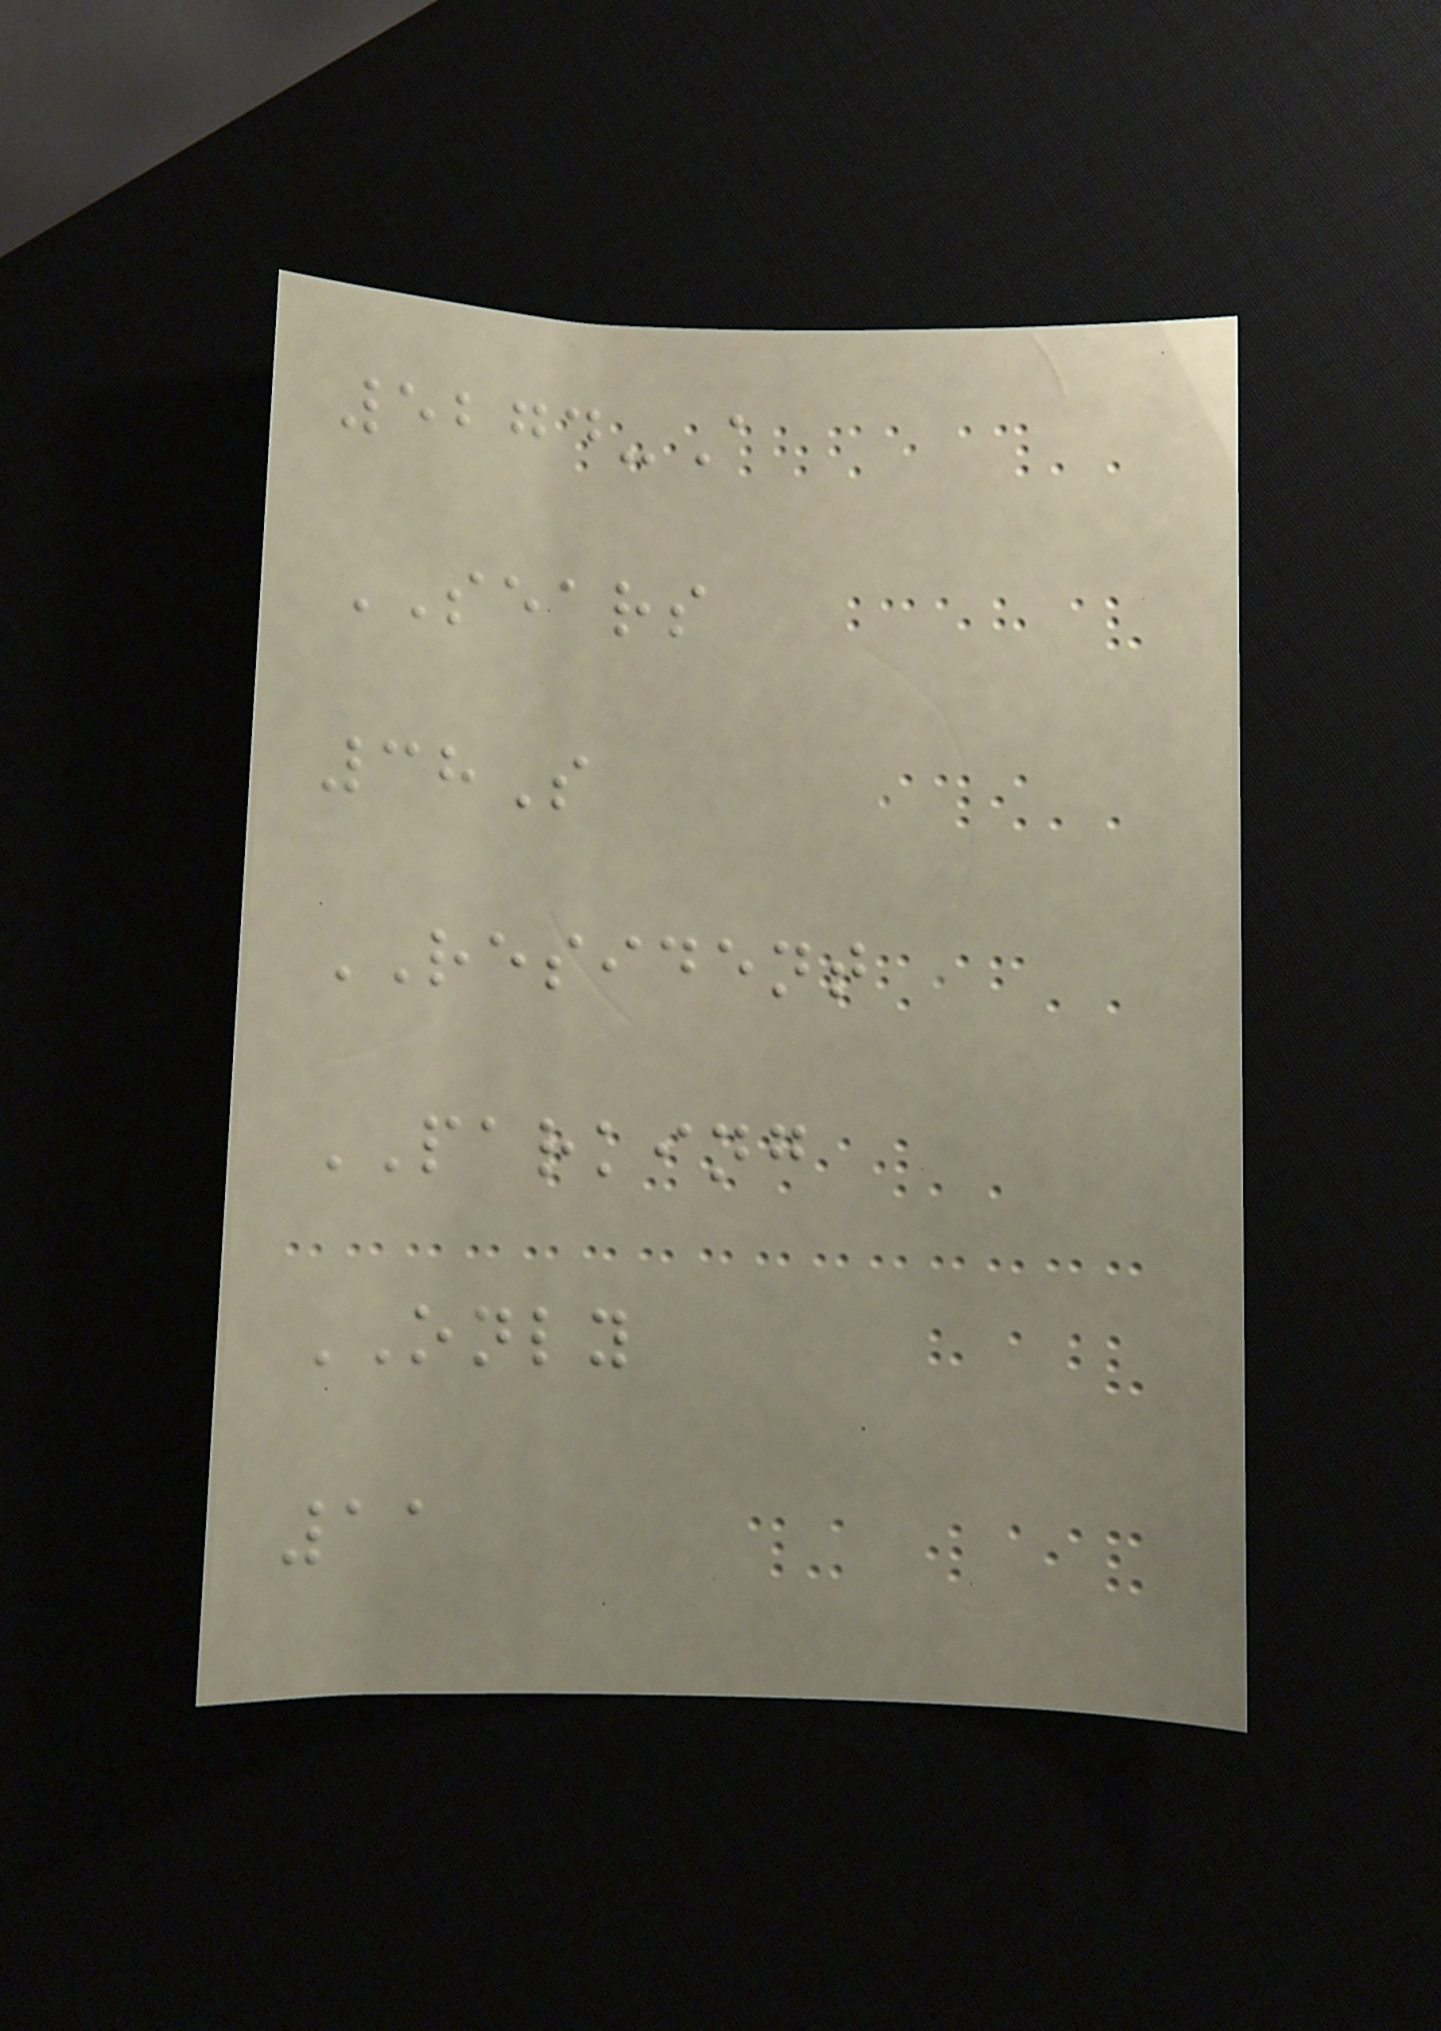5274-A
SEARS
38S
RESIDENT
PARKING
ONLY
11
